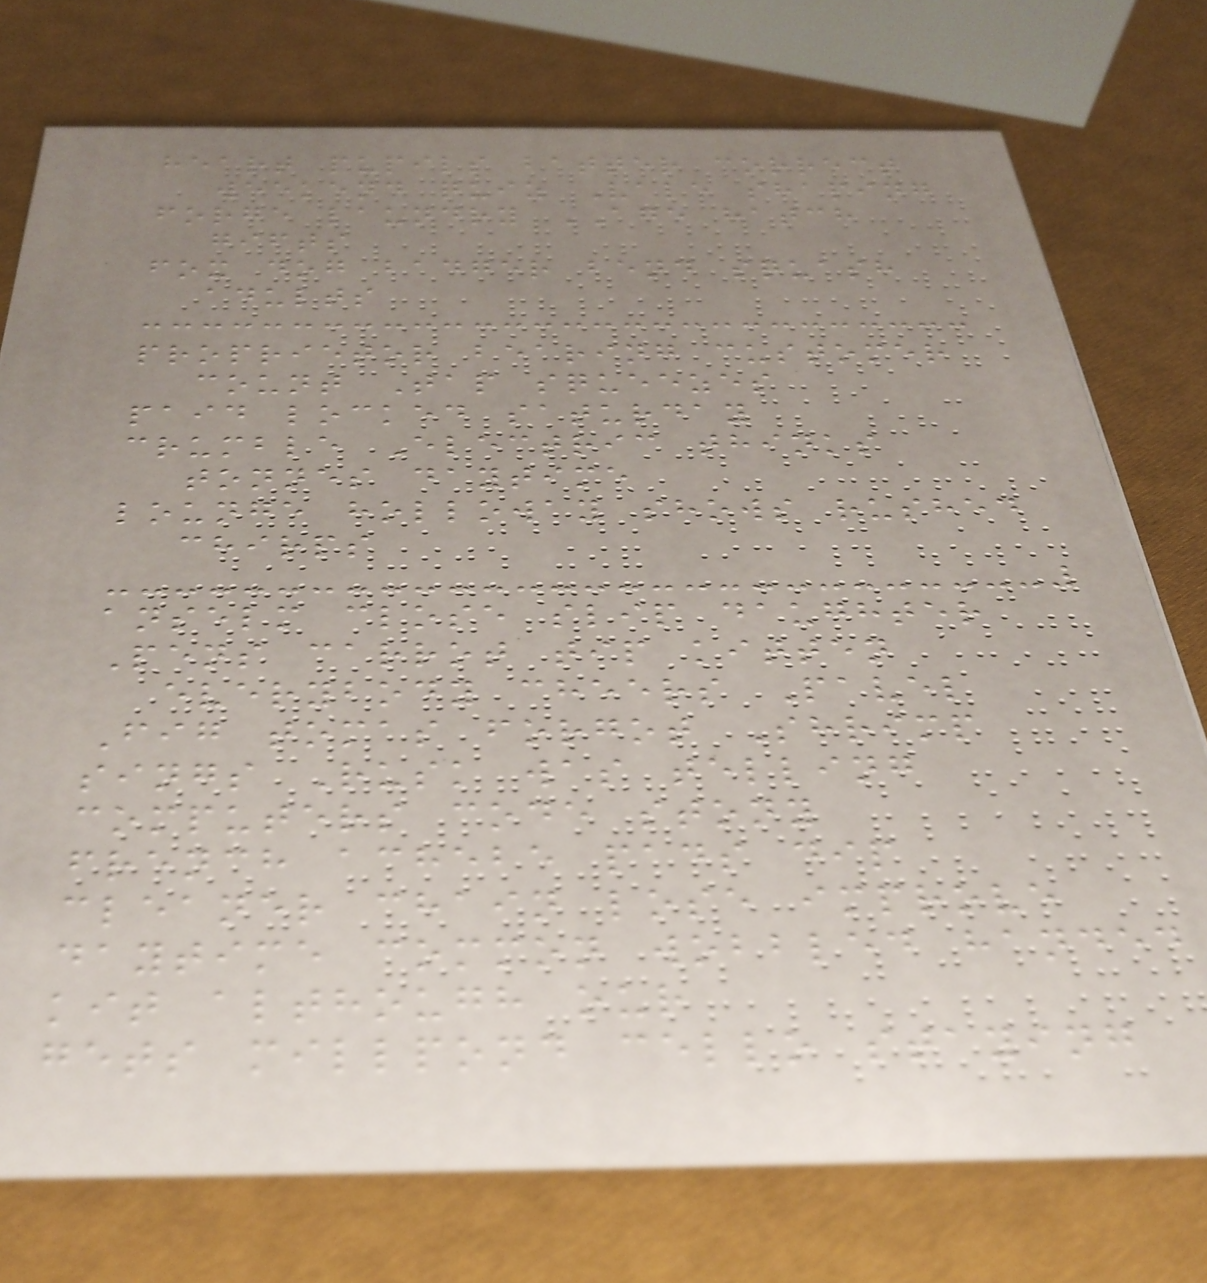heart pupils batter correct
weekend quiz Vale shaping
forge laundry AGE hatch
gifts
fox dog badger bend squash
adults
proprietor bearing customer
count Tap squeezes
paid locked saturday
crumble Electric thinks
tonnes daytime
lounge holloway shows rushed
chirps
anselm close slip daughter
Pens carrot tip kitten
everybody cheers Pavel
Fig tomas forgot Shrimp
sings Rusk was telling
computers code stony
french achebe pads dip
cleaner chain lose improve
daytime common wobbled handed
kit although our
gets millpond cello staying
